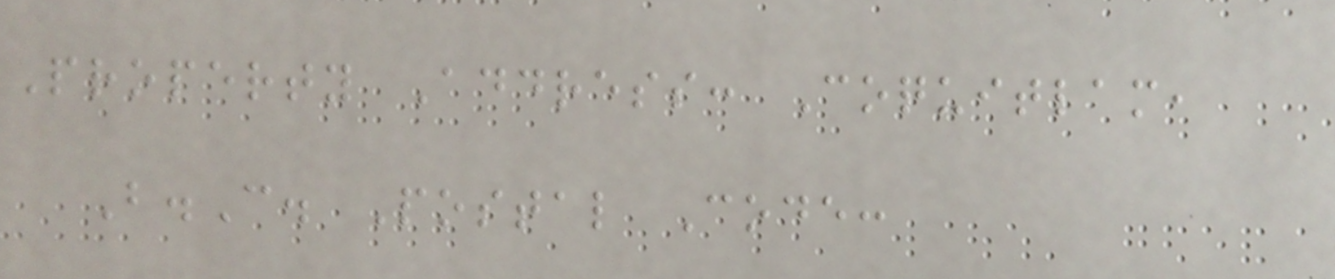Property Address: Coquitlam,
B.C. Postal Code:
